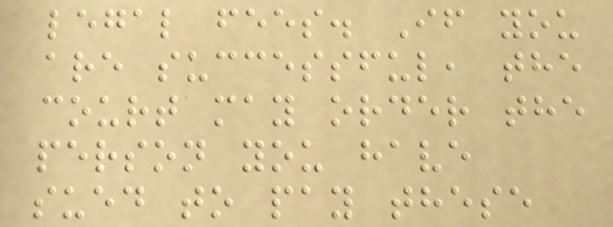legal fees. If you
are successful, the
court may order the
person you have
sued to pay these
